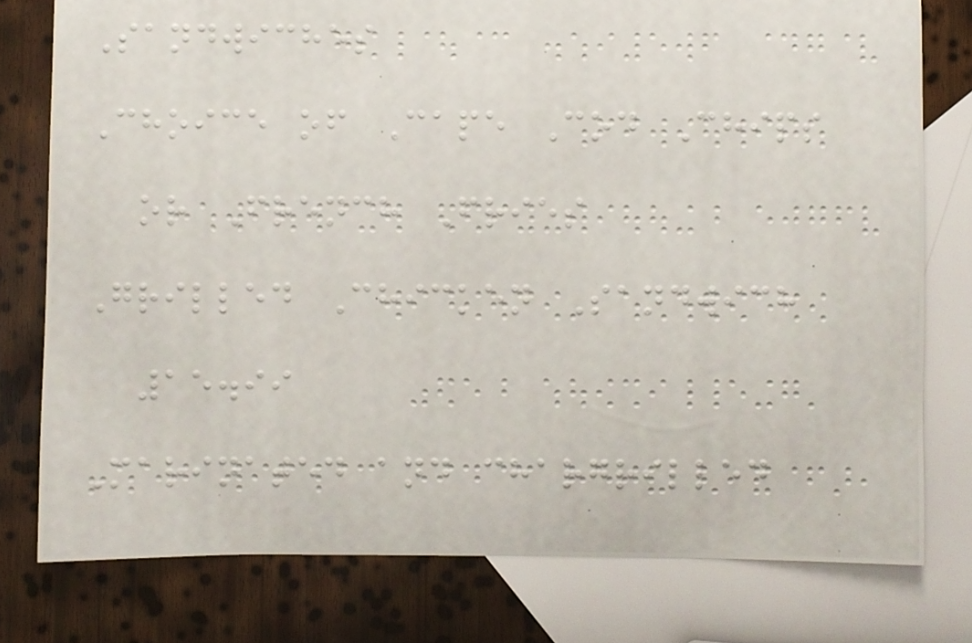Sandwiches
Choice of Cape Cod Chips
or French Fries
Grilled Chicken Sandwich
15.99
Marinated and chargrilled
